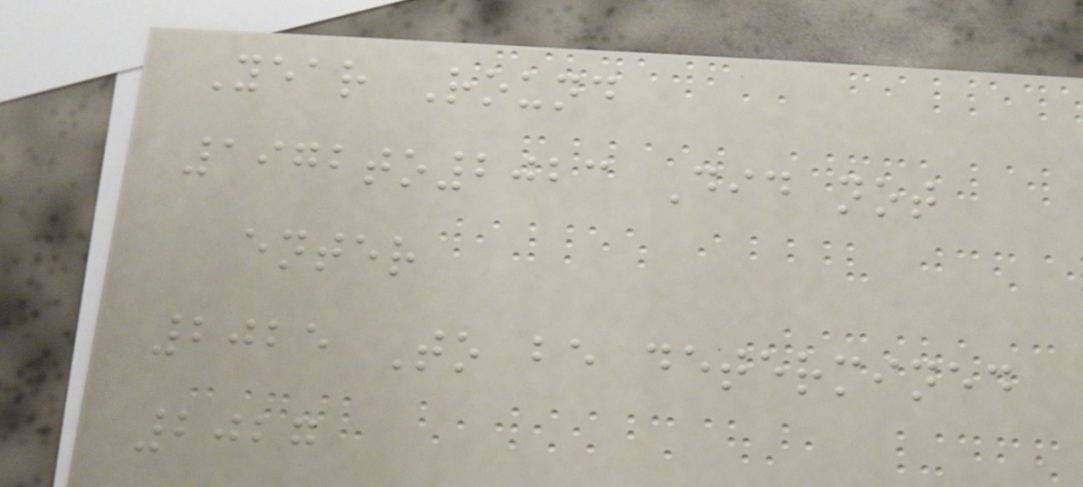Year Round
1972to2023 Did not
enter
2025 To be determined
2027
